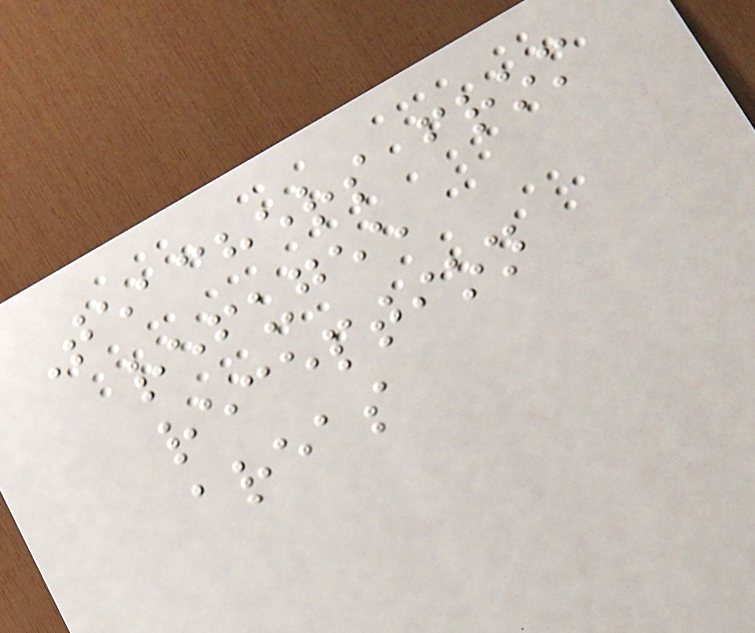Teachers from
refugee
reception
areas
